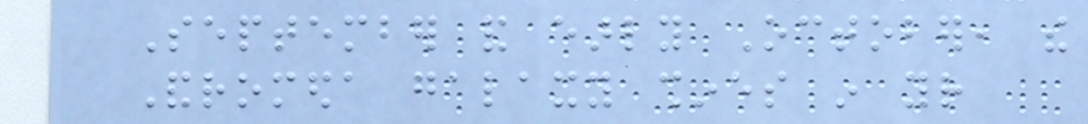September and early October, the
Andromeda galaxy shines in your
